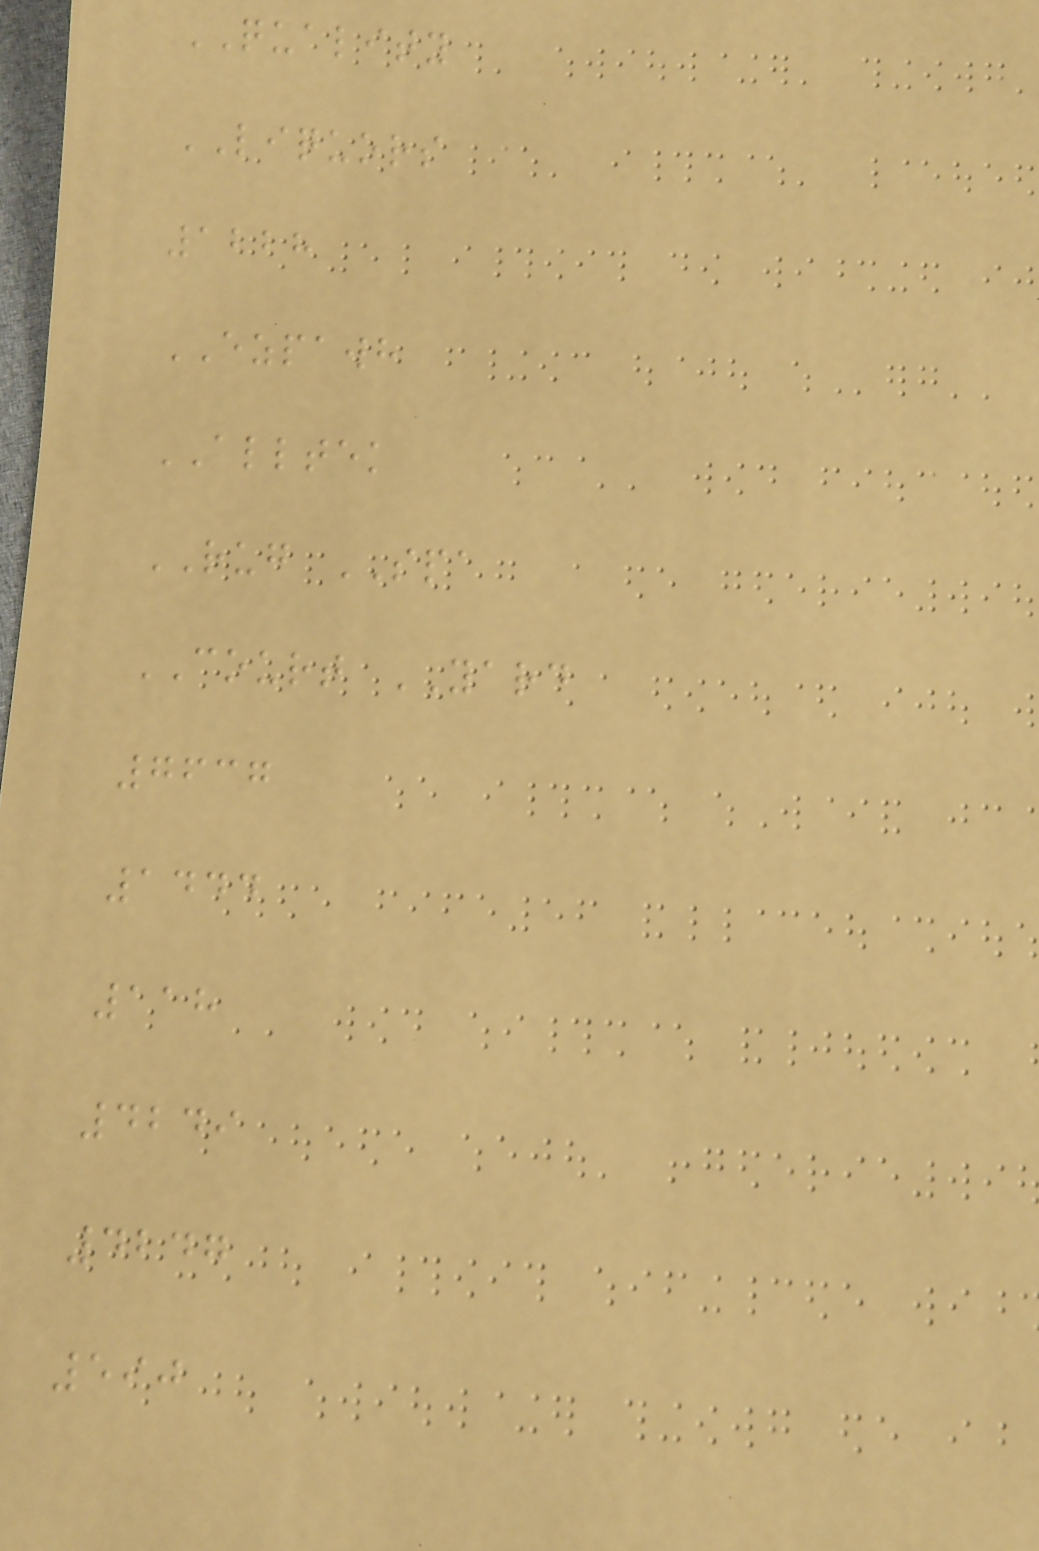QUALITY
LIQUORS
1228
EZPAWH
ALLTEK
RUG SPA
COURT YARD
7637
1444
118
4249
4247
590
